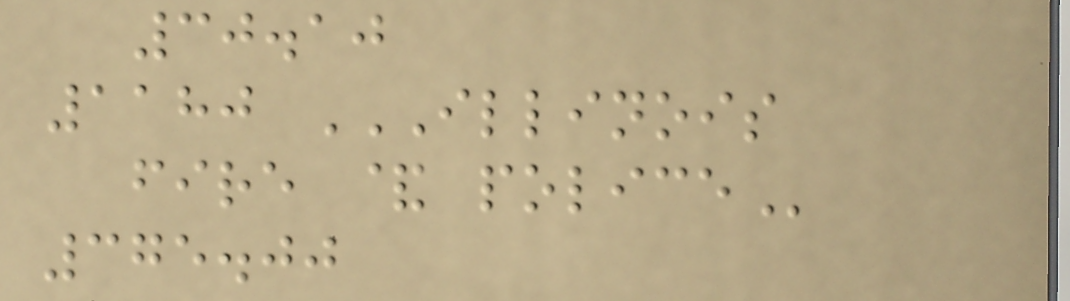30.10
1180 ILLINOIS
FIRE & POLICE
375.00
